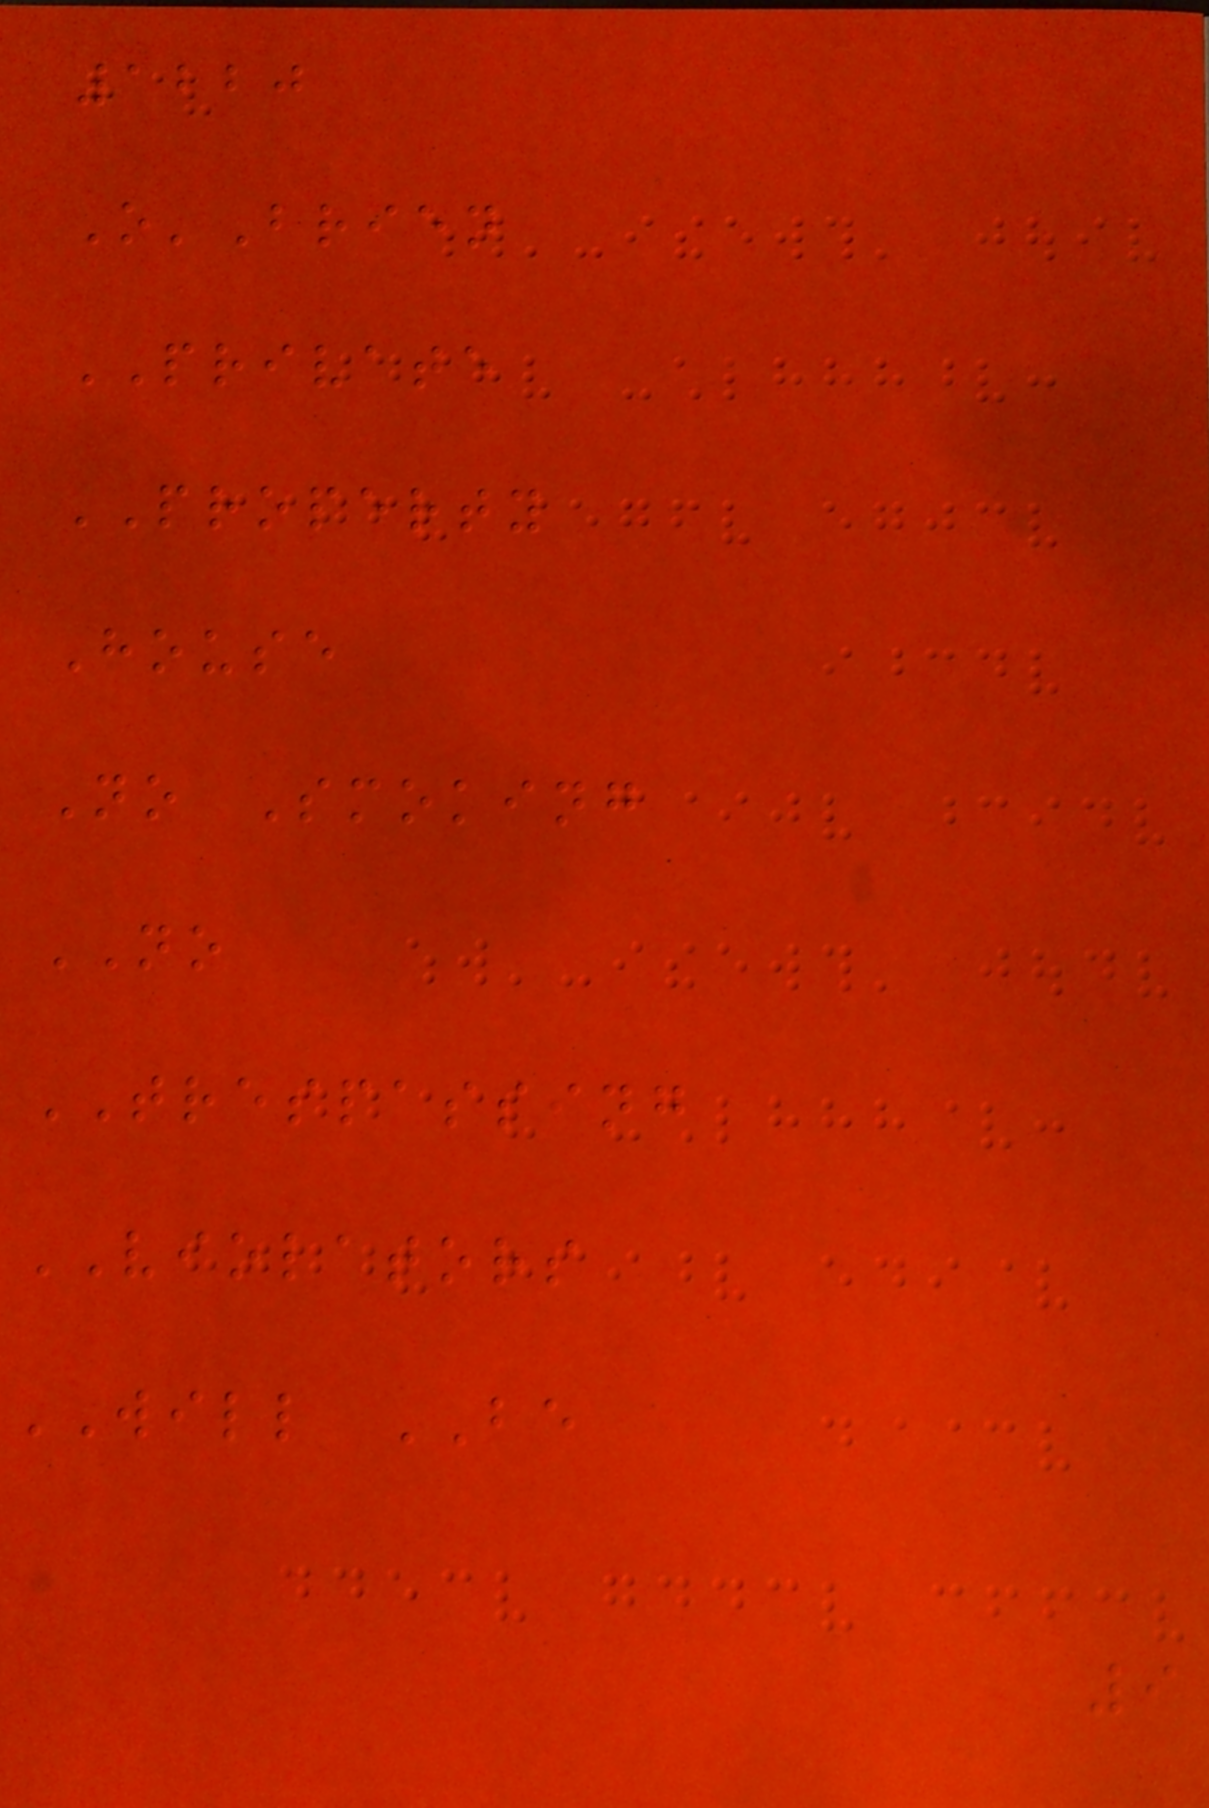1220
O'Brien
PRIVATE
PROPERTY
House
No Smoking
NO
TRESPASSING
VIOLATORS
WILL BE
9
